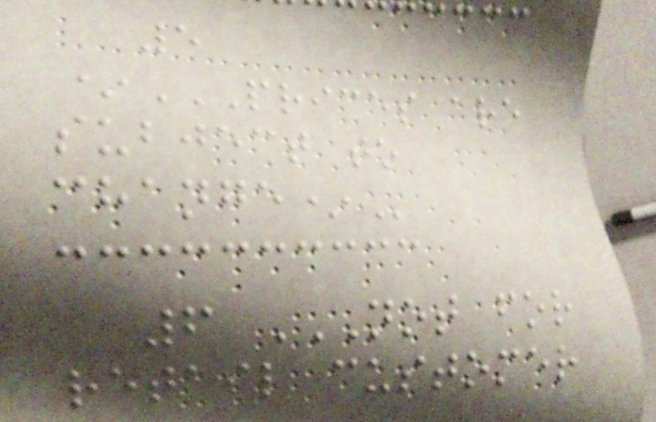5
*PRICES ARE
SUBJECT TO
CHANGE*
6 NOT FOR
RETAIL CUSTOMER
